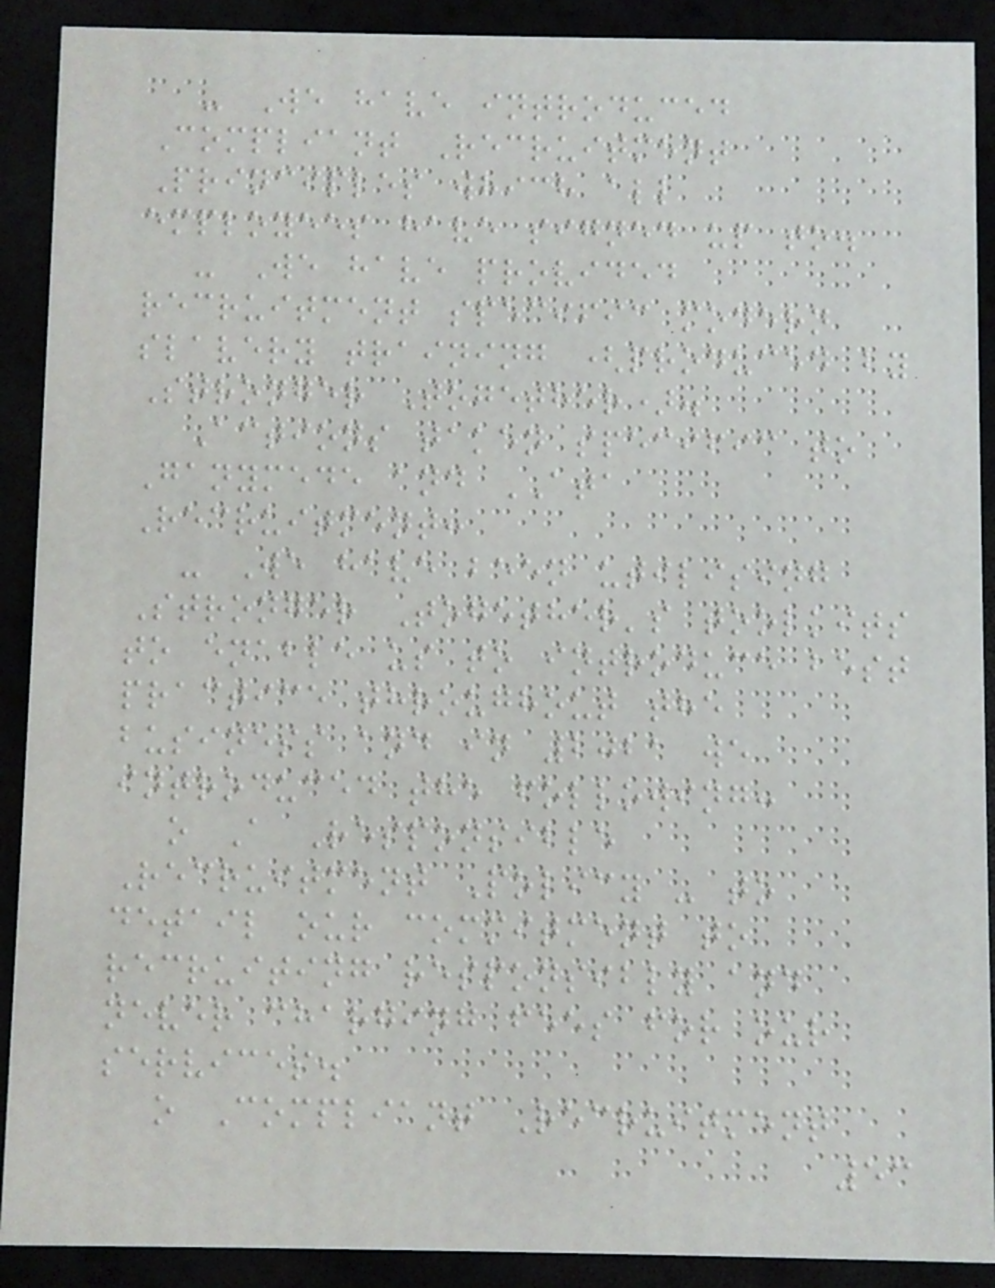- We have introduced
Compliant Recruitment
Principles which all
employees have signed up to.
- We have provided
recruitment specific modern
slavery training (produced by
Stronger Together).
Actions taken specific to
Ganymede and ATA
Recruitment:
- We have been utilising
Stronger Together's toolkits
to enable us to introduce best
practice throughout the
business and in 2021 we
introduced the following:
o A Responsible
Recruitment Policy - to
detail our commitment to
recruiting responsibly and
never charging fees for our
services.
o Compliant Recruitment
53
